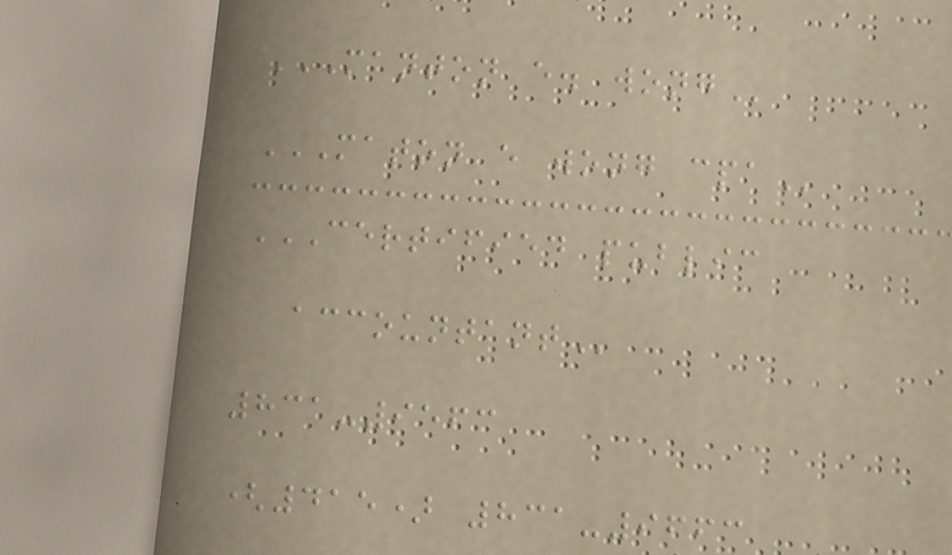MANTON E. WONG
MATON E WONG CPA
CERTIFIED PUBLIC
ACCOUNTANT
831-9563
(415) 831-9663
